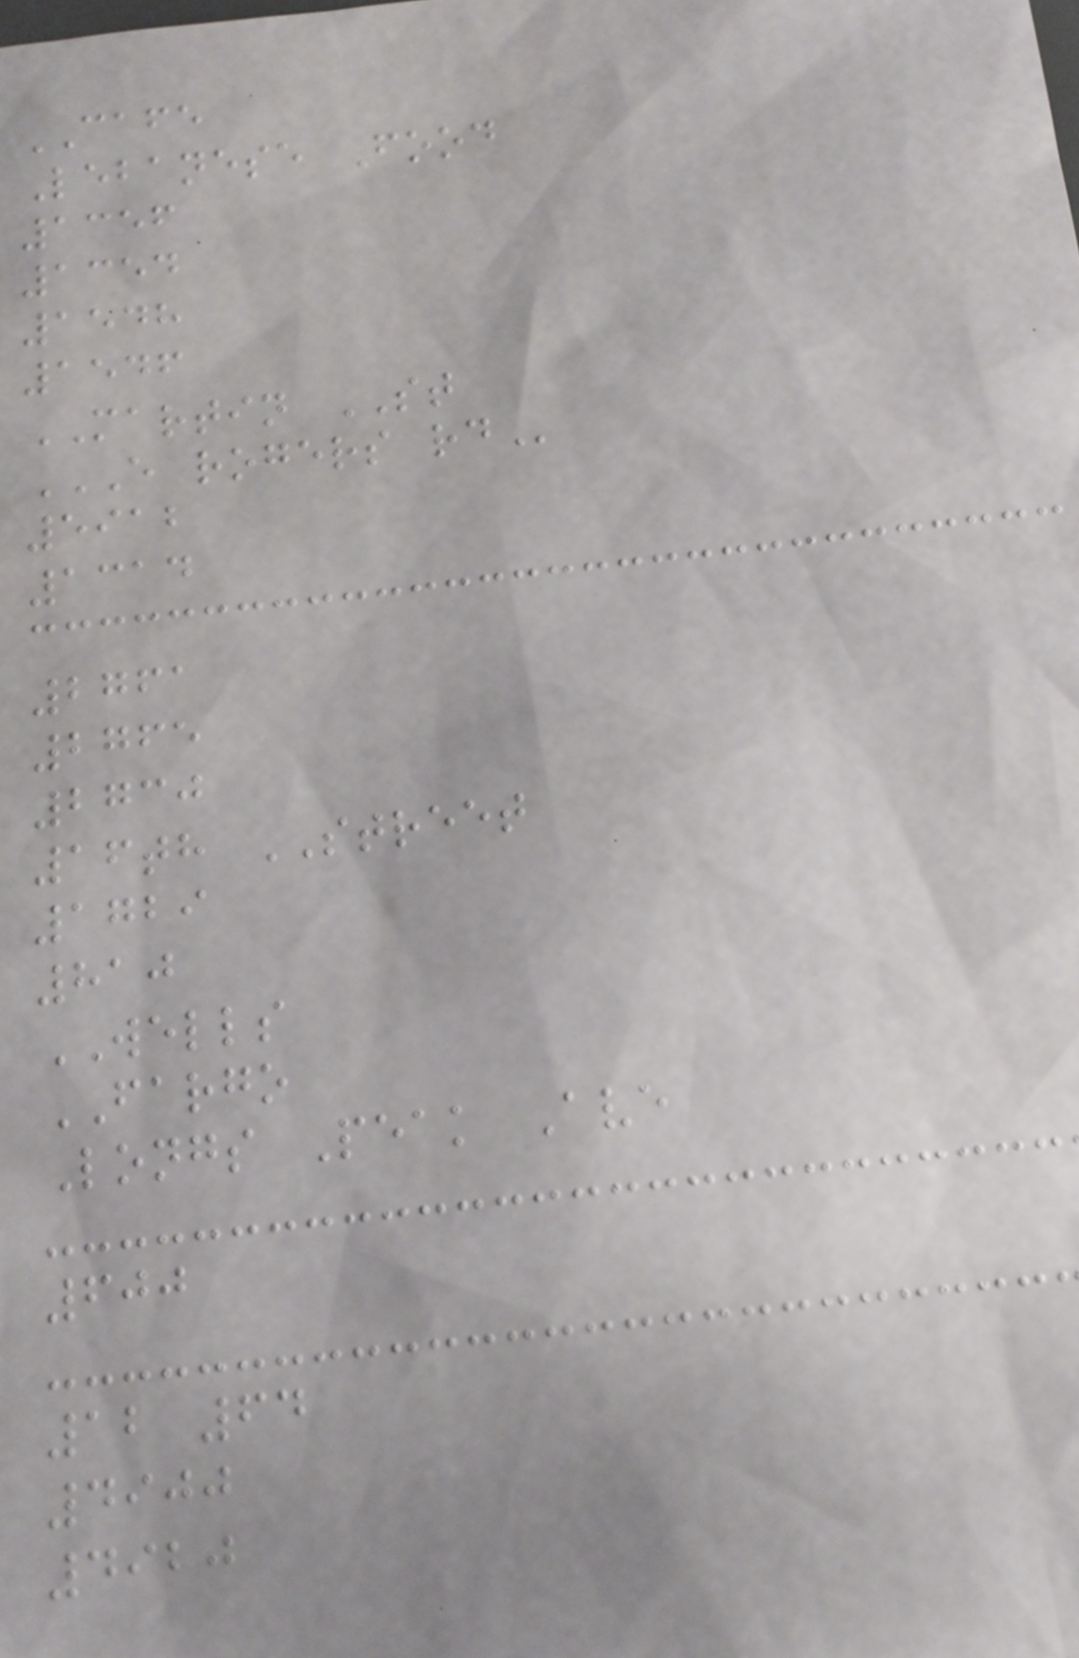CAFE
Lebanese Food
1356
1354
1548
1546
MARTIN ST
E ROGERS RD
5912
1314
2761
2765
2730
16th STREET
1729
810
WELLS
FARGO
Longs Peak Ave
600
12 64
4900
4920
